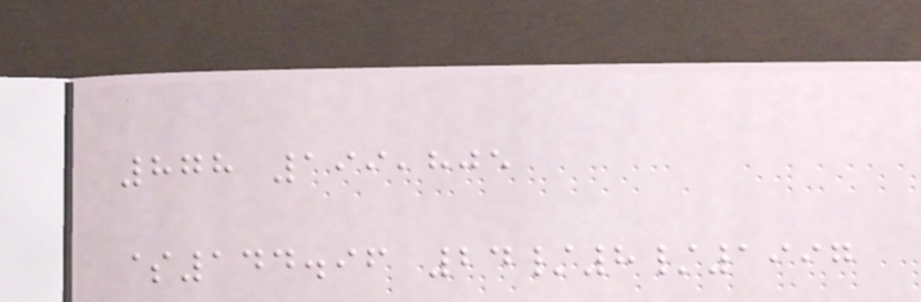878 199,805
$144.96 24/8/1997
